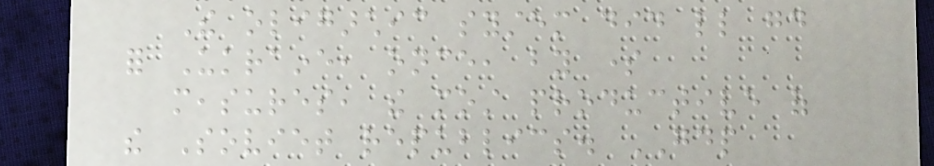The oligarchic system did little good
for Ukraine, once, by some
measures, the most productive of
the Soviet republics. GDP
